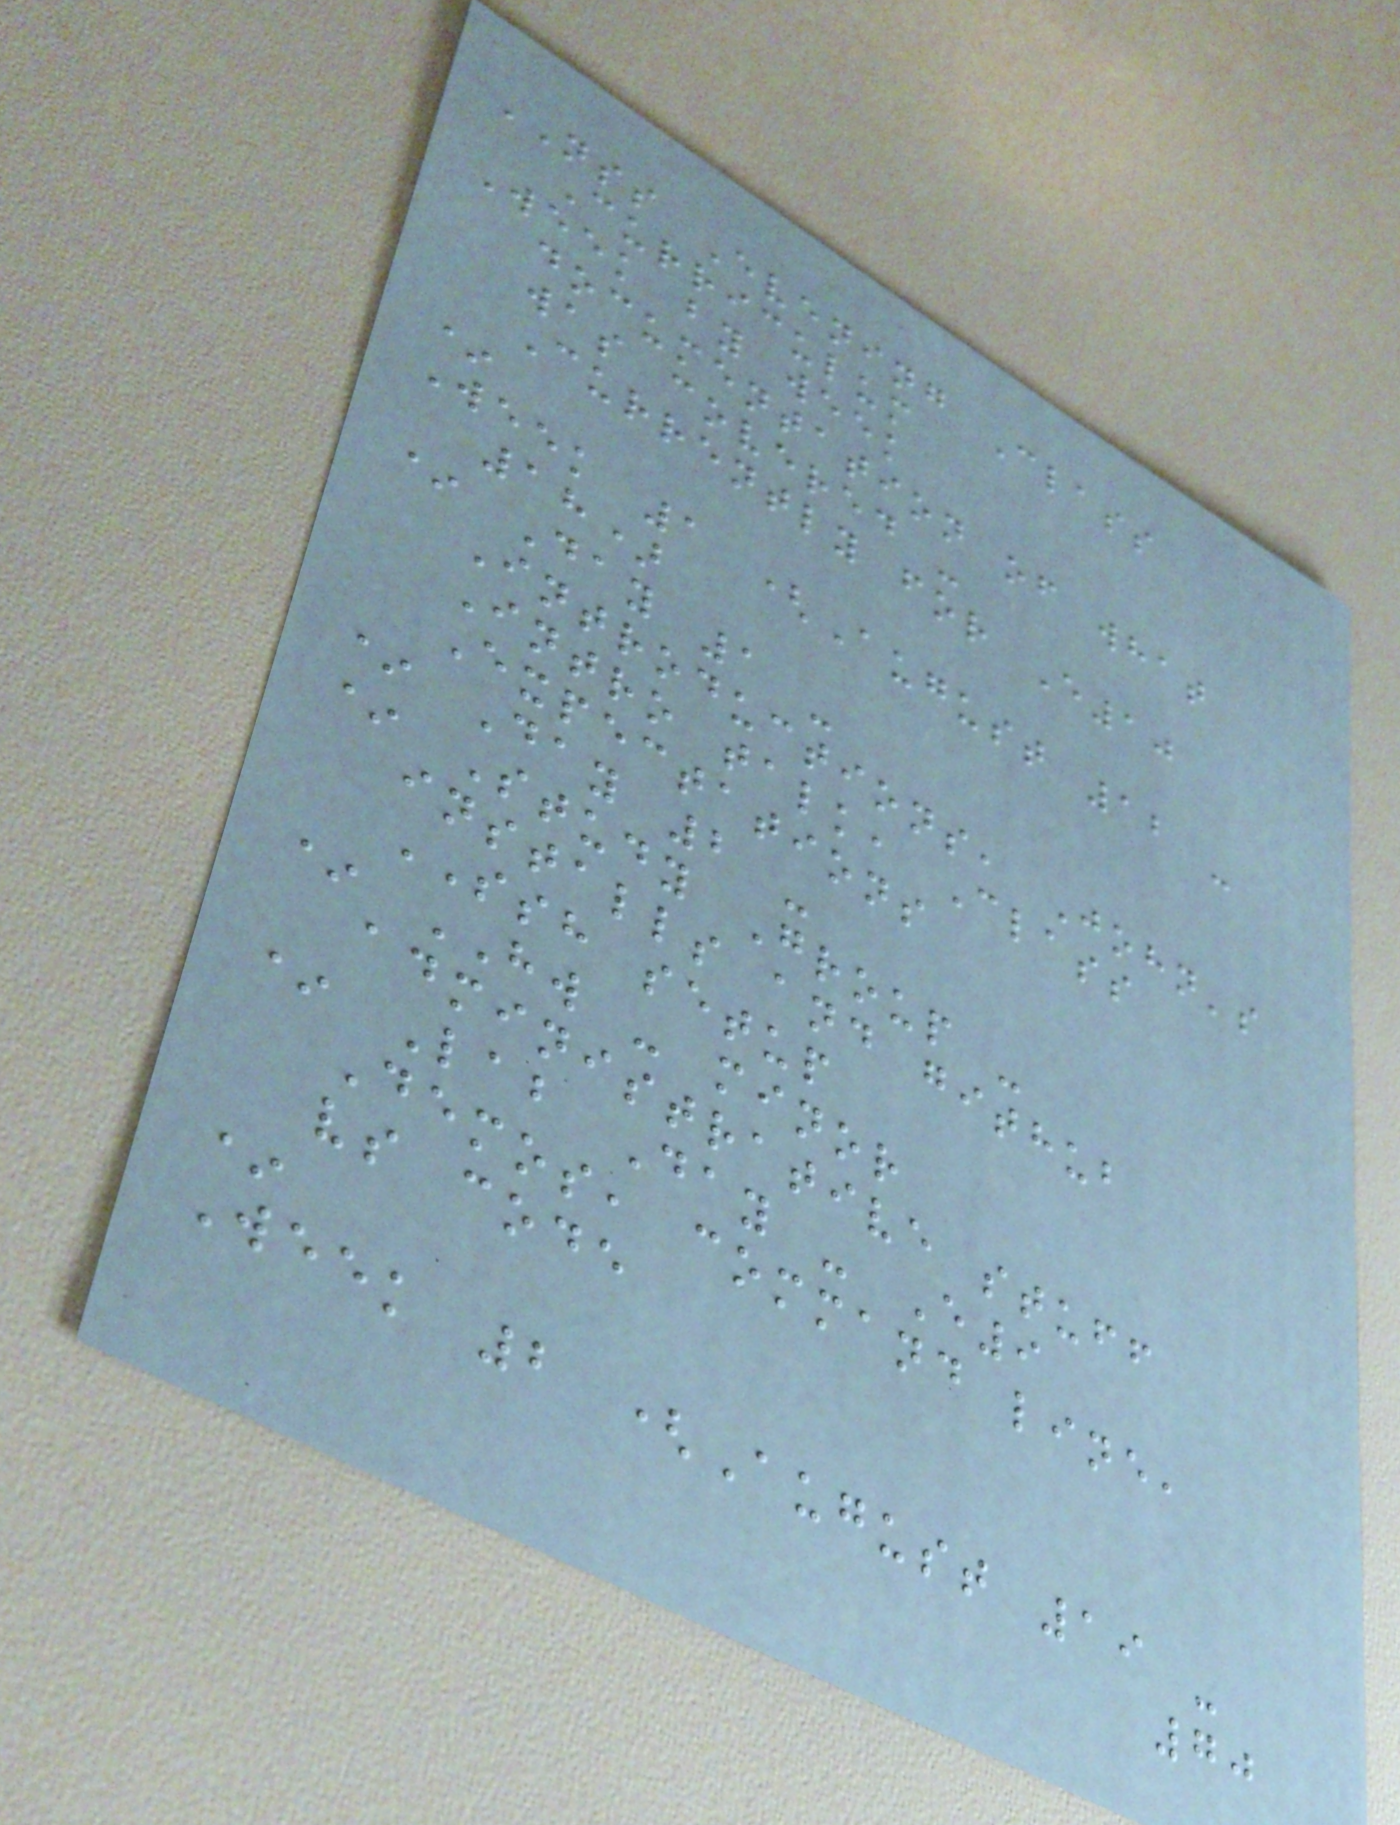NSS Evening Class
Curriculum
Week by week
documentation of what
was covered -
Currently for E10
*
Week 1 (August 12 -
18)
* Day 1 -
Introductions, John's
Intro talk, Class
Expectations
* Day 2 -
* Study Group -
installs and github
SSH setup
* HW - minor
administrative stuff
* Lab Day - E9
Demos, command line,
vs code
*
Week 2 (August 19 -
70
